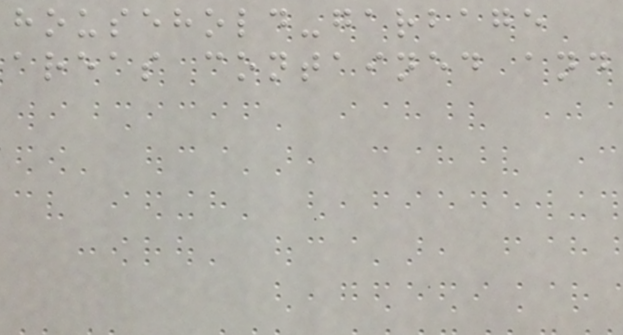household-garbage
areas contained and
